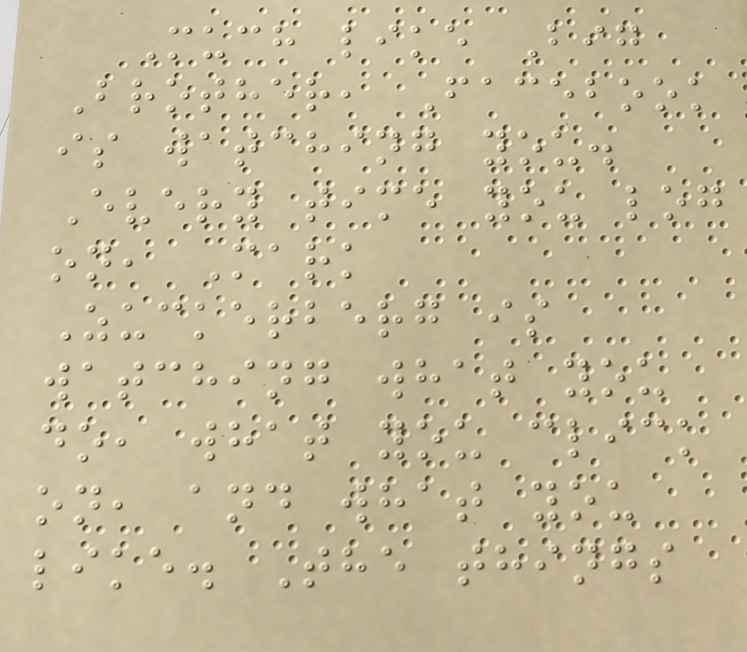Much like Big
Brother, Facebook
is watching you.
Every time you log
on, Mark
Zuckerberg is
watching what you
do, what you click
on, and what you
like. The things
